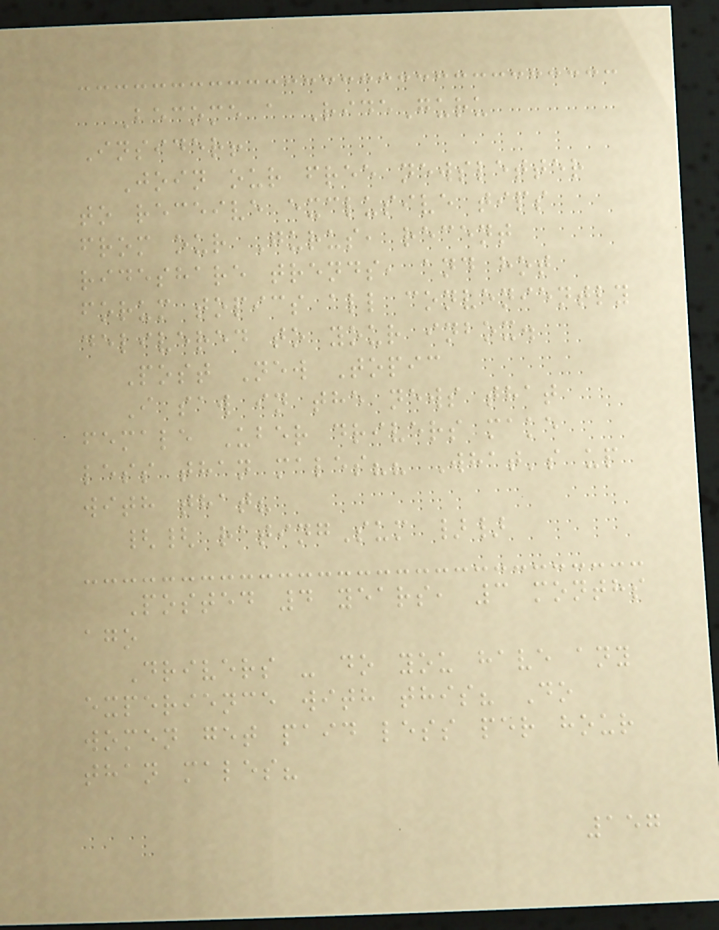Become a RideGuru
Insider!
Join our free newsletter
to receive exclusive tips
from our Gurus, recent
rideshare trends, and hot
forum topics all conveniently
delivered to your inbox.
Post New Topic
I saw in the news that
female Uber drivers make
less than males?? What's up
with that?
{{ ratingSum }}
Posted 4 years, 3 months
ago
Drivers - do you have any
experience with this? Do
women get paid less per hour
than males?
157
